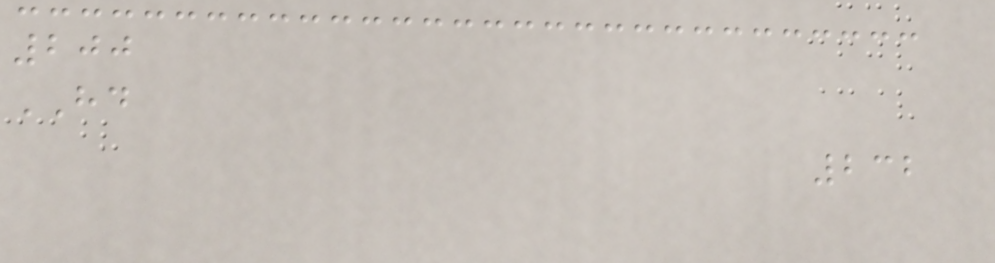200
HD
232
